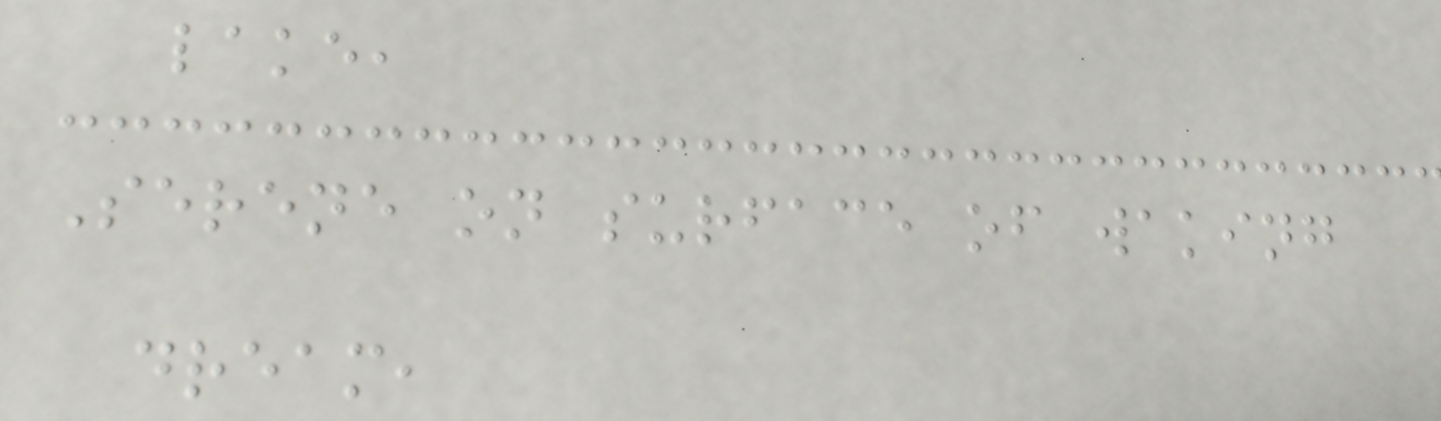lake,
Serene on surface of waking
dream,
